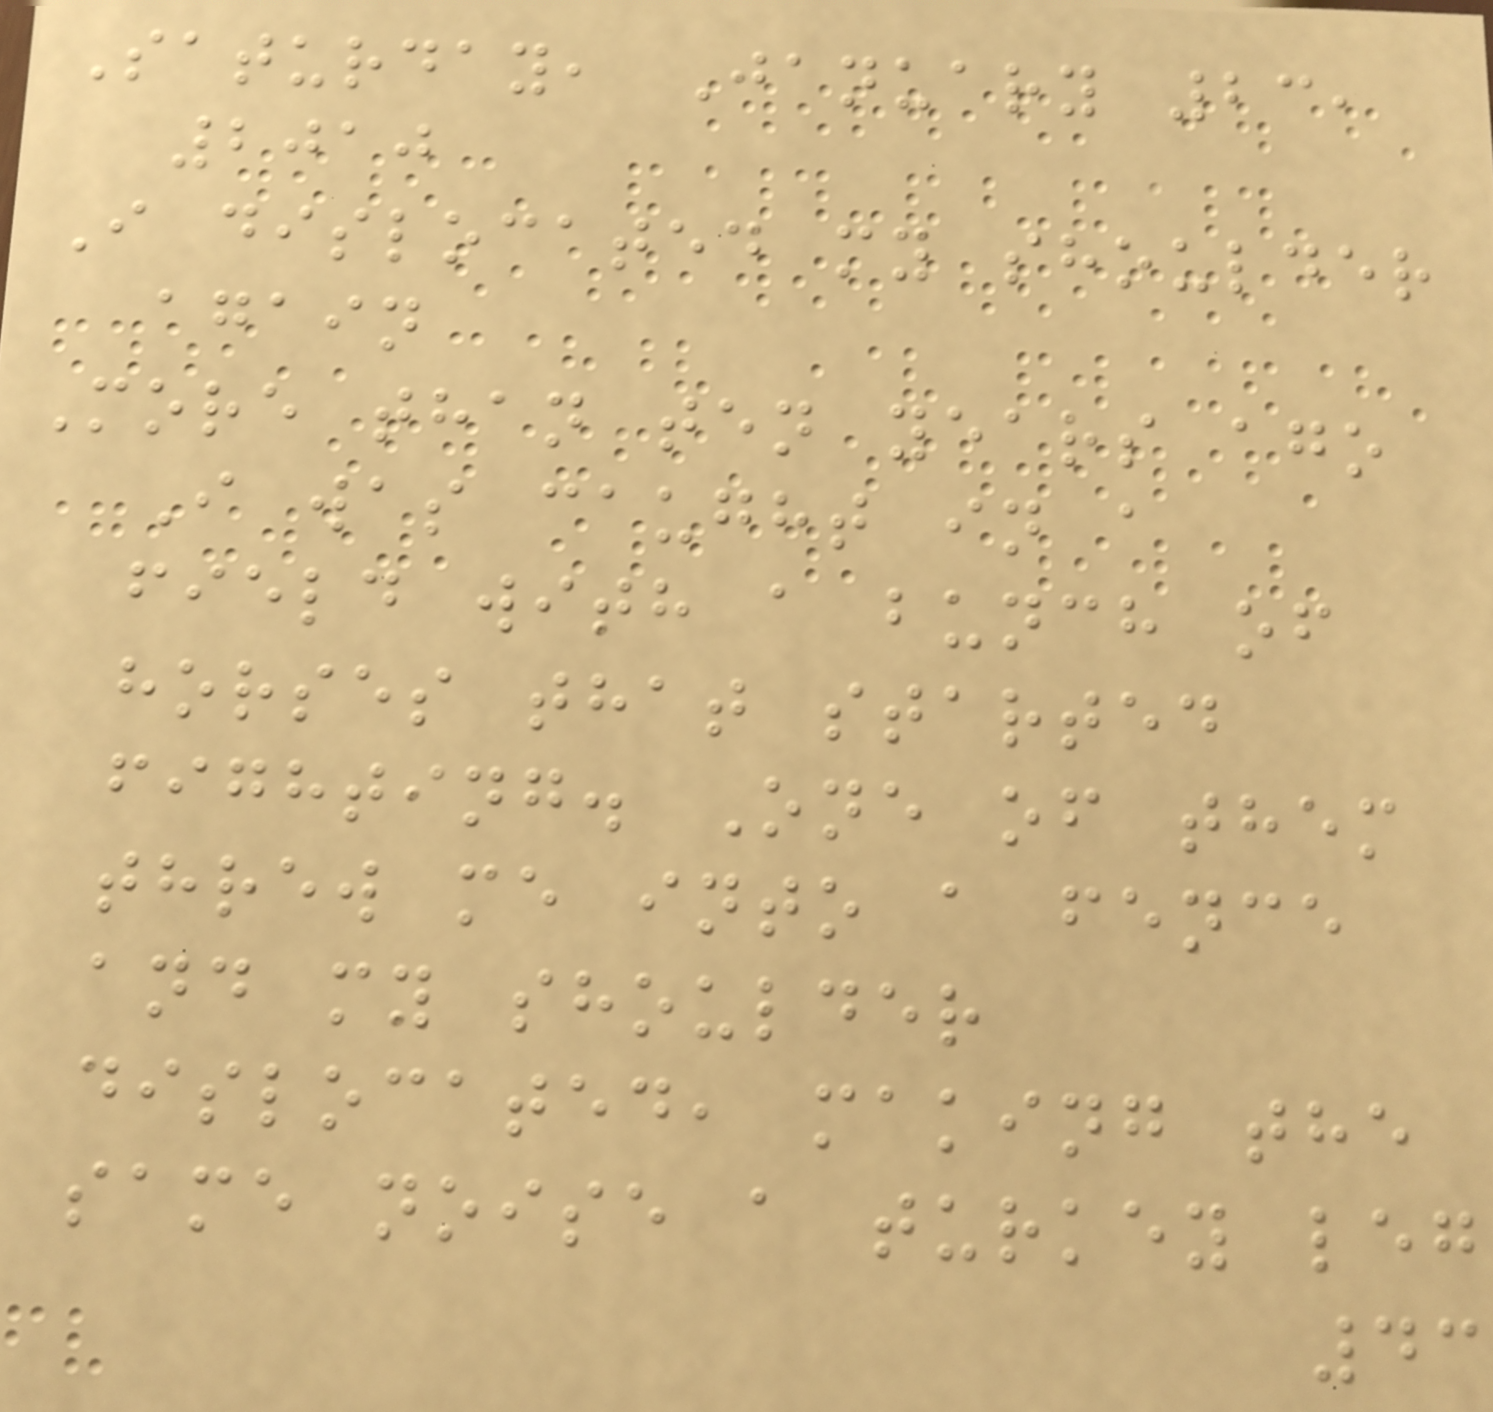Saturday, January 23,
2010
I dislocated my shoulder
again
More than ten years ago
I was caught in a
field with a bunch of
horses that started
fighting. One of them
threw me into a fence
and my shoulder
dislocated, making the
same noise a turkey leg
43
